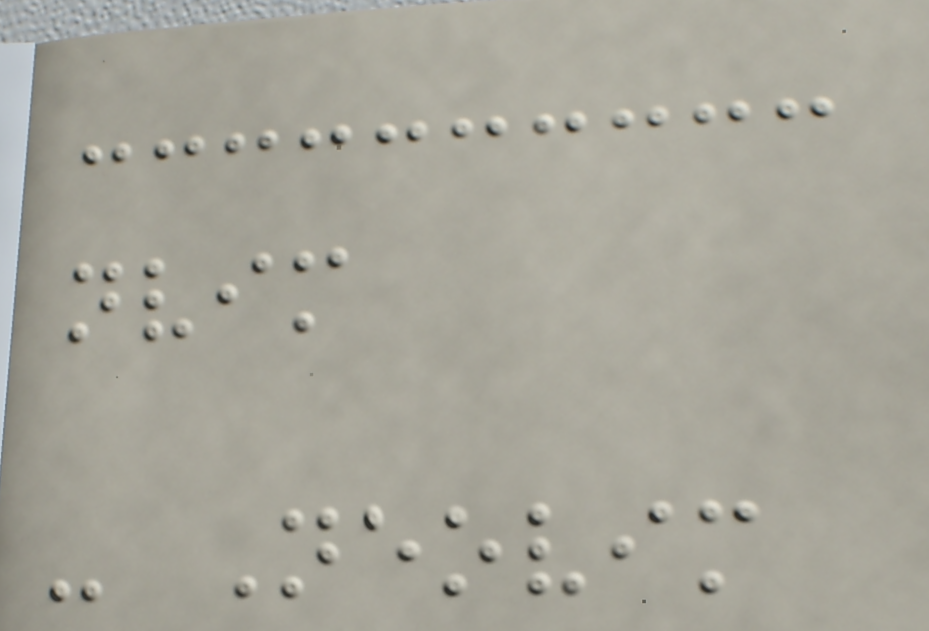nvim
- Neovim
